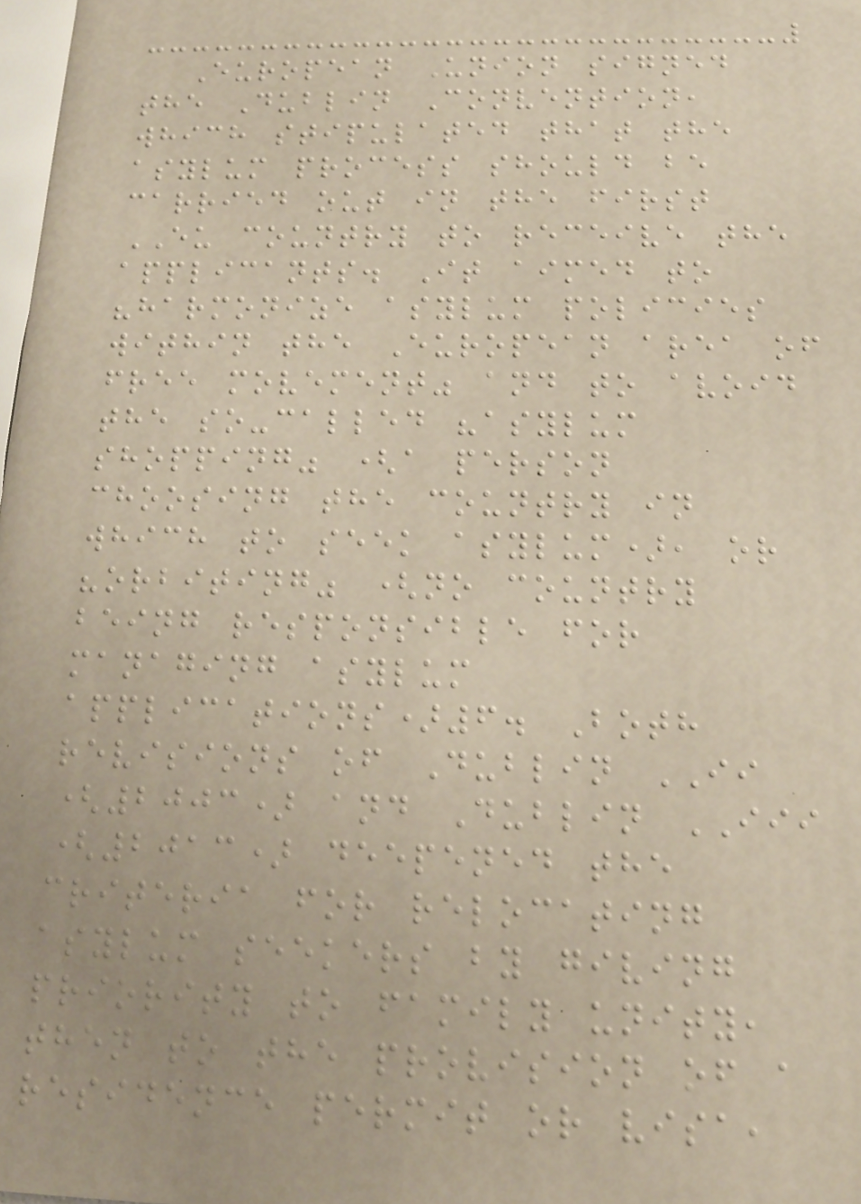European Union signed
the Dublin Convention,
which stipulated that the
asylum process should be
carried out in the first
EU country to receive the
applicants. It aimed to
"harmonize asylum policies
within the European area of
free movement" and to avoid
the so-called "asylum
shopping" (a person
choosing the country in
which to seek asylum), or
"orbiting" (no country
being responsible for
managing asylum
applications)6. Both
revisions of Dublin II
(2003) and Dublin III
(2013) deepened the
criteria for relocating
asylum seekers by giving
priority to family unity,
then to the provision of a
residence permit or visa,
